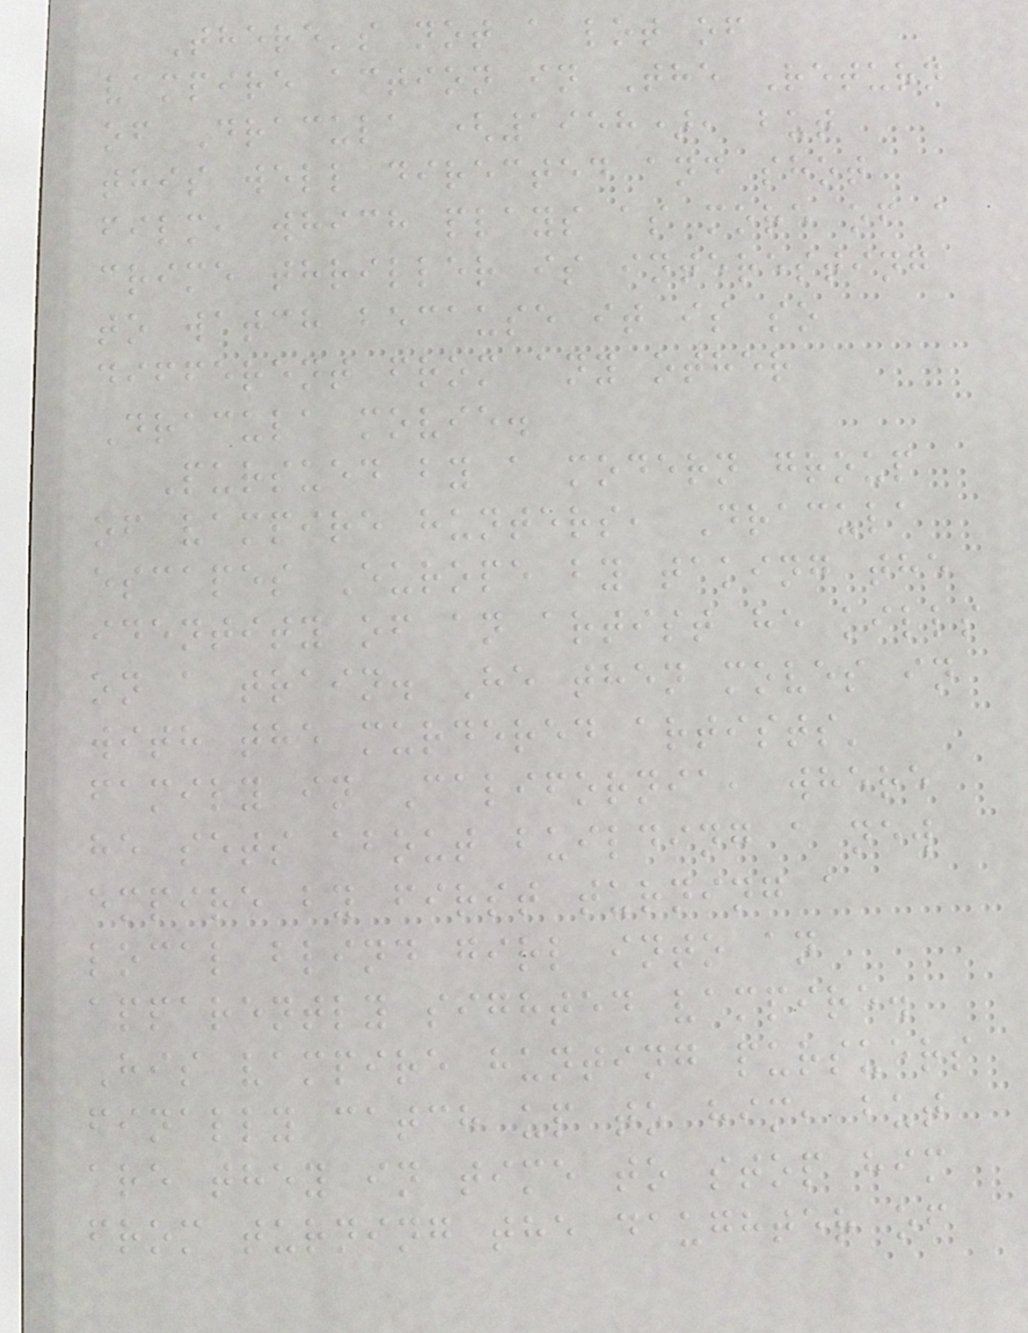There's not a lot of
vampire action in The Return
of Dracula (1958), but
this well directed and shot
film, which plays as more of a
crime thriller is interesting
to watch because it is so
different from any other
Dracula movie.
Pursued by a modern group
of vampire hunters, Dracula
escapes Europe by taking the
identity of an artist he kills
on a train. He then moves in
with the murdered artists'
family in California, where
he sets about building a new
empire by first turning a
local blind girl into an
apparently sighted vampire.
His vampire hunting pursuers
finally catch up to him, but
are they in time to stop him
from turning the daughter of
